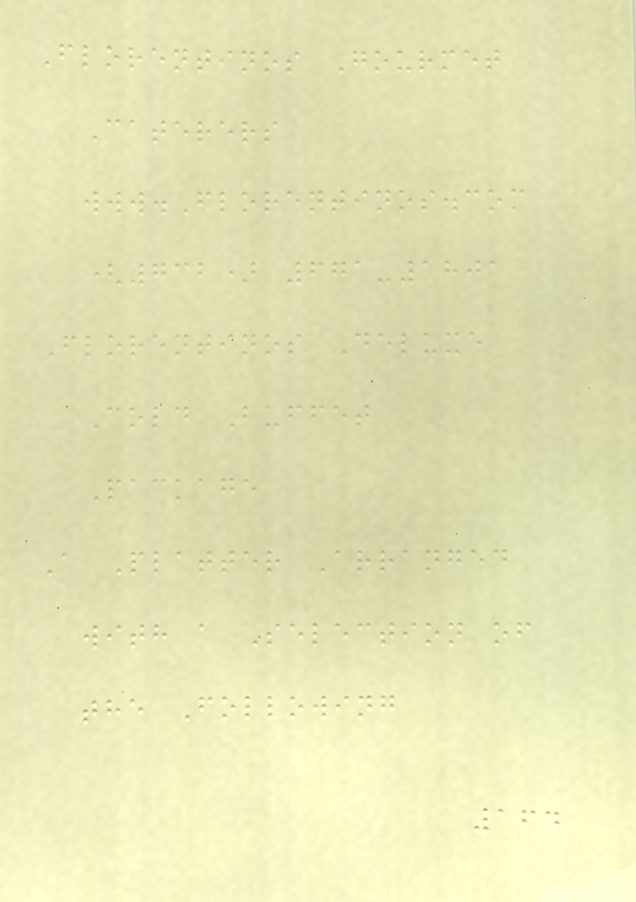Florentinos Gourmet
Caterers
www.Florentinos.com
(732) 671-1801
Florentinos Deluxe
Cold Buffet
Package
A Platter Arranged
with a Selection of
the Following
164
